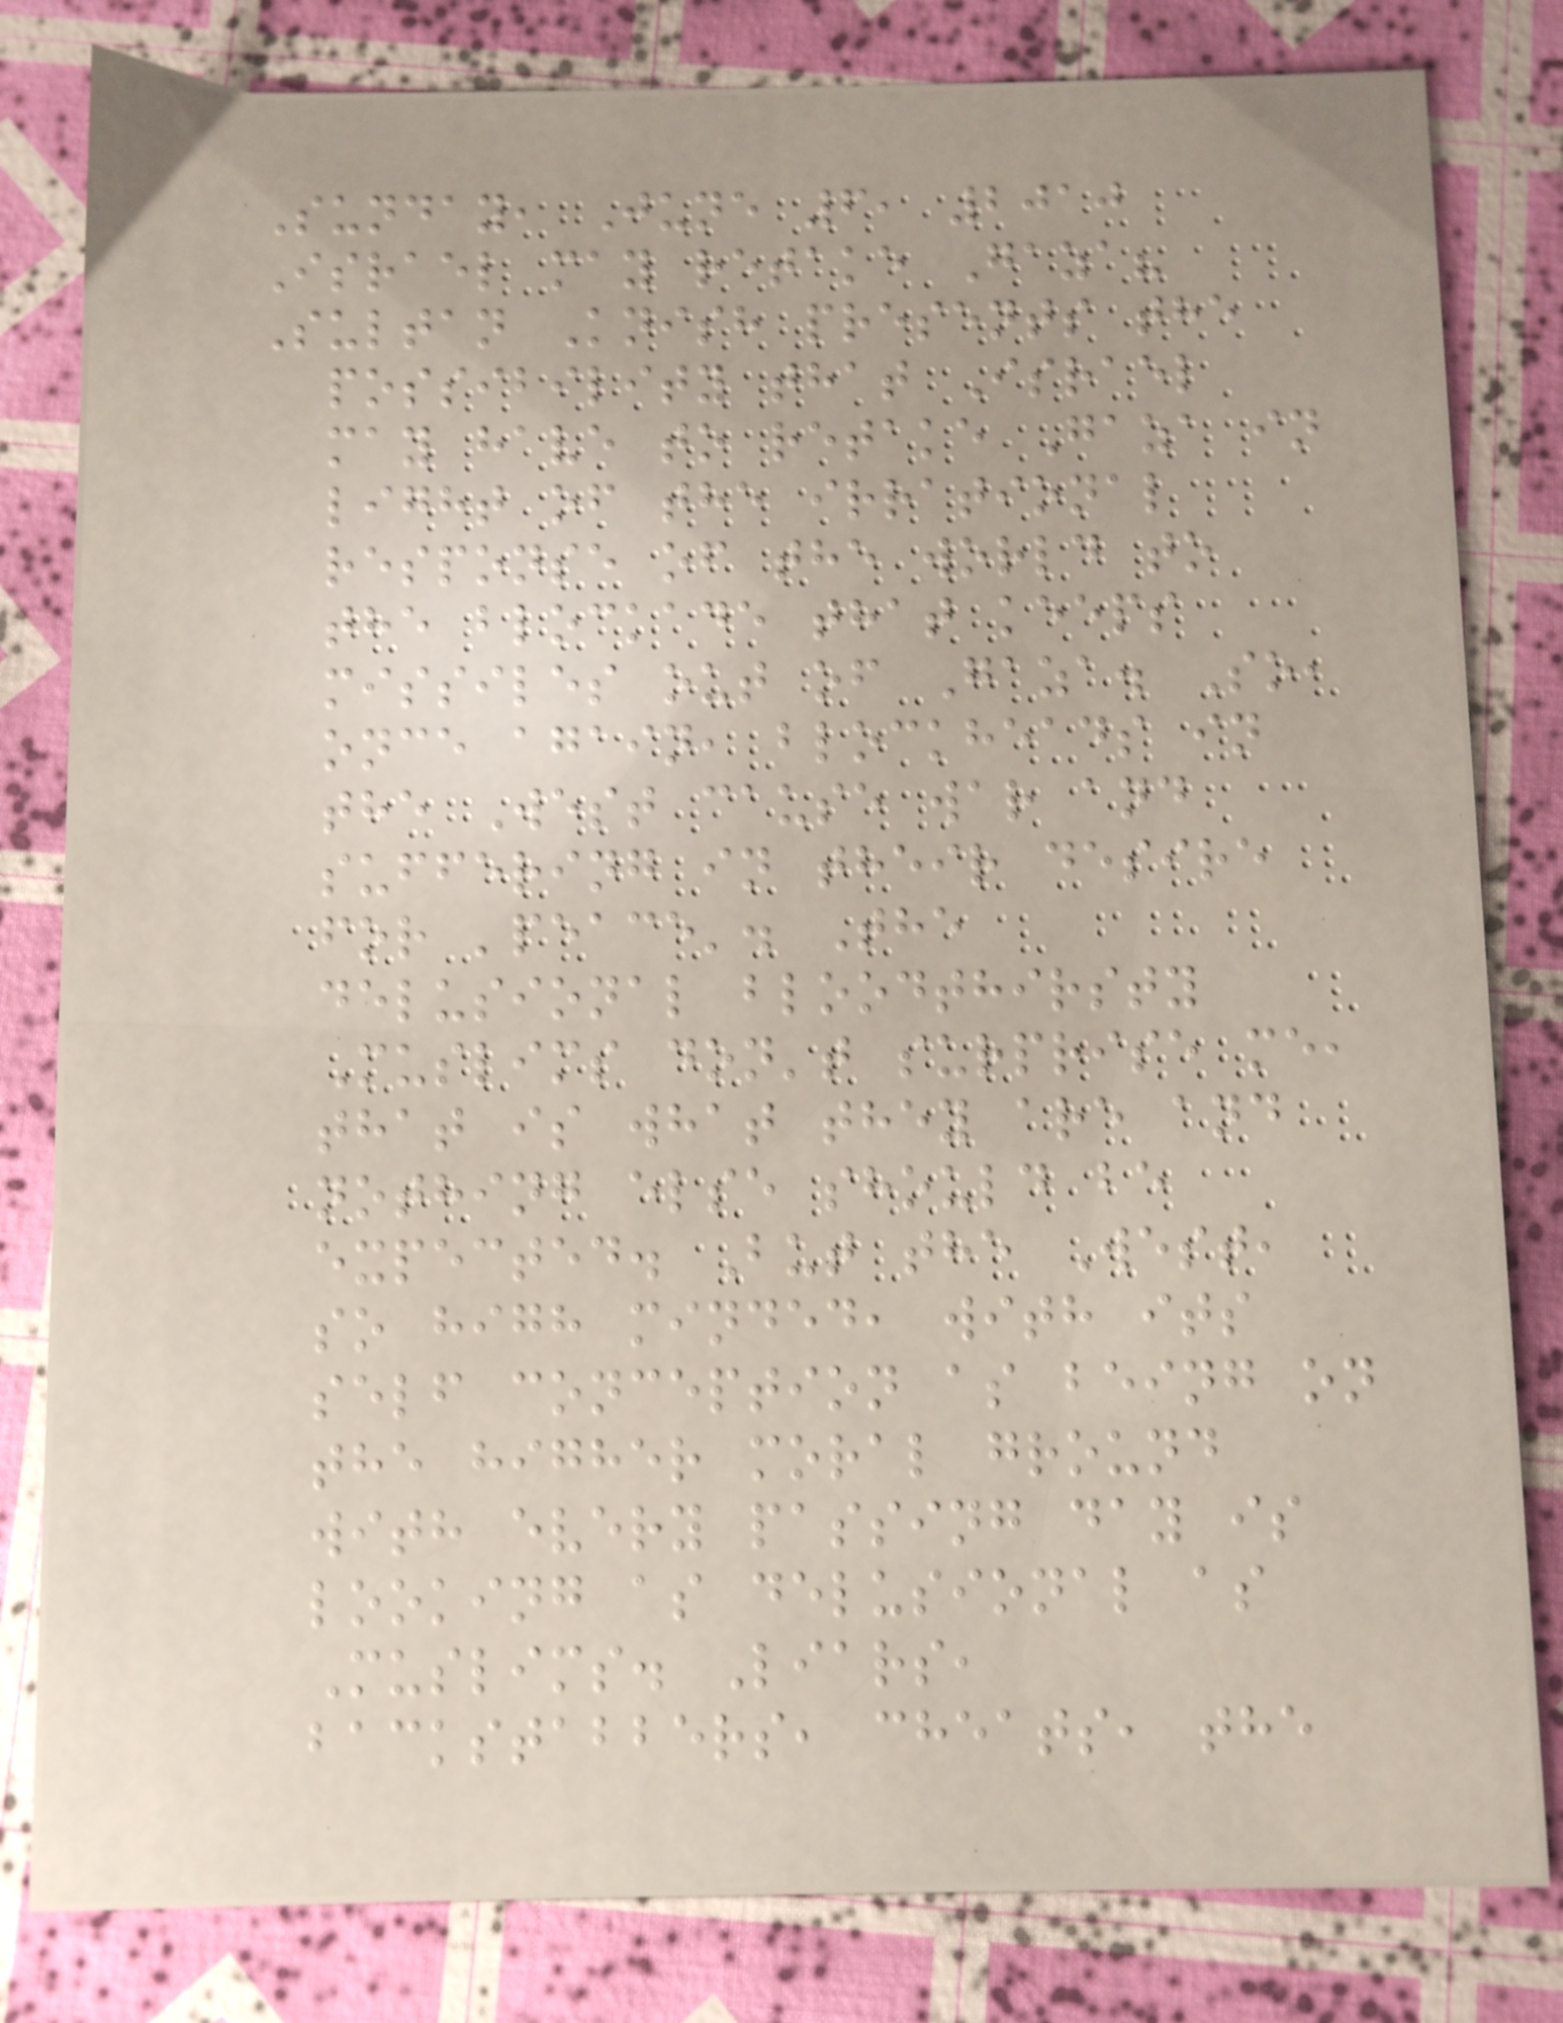Sunday, June 6, 2010
Israel may retake Gaza?
Sultan Knish presents the
possibility that Israel
may have to retake Gaza in
light of the irrational
response of the world to
the blockade that keeps
missiles out of Gaza. So,
once again, blockheads in
the West cause war and
suffering in their desire
for 'peace'. The
delusional bloodthirsty
Muslims don't surprise me,
that is what they are and
nothing else should be
expected. But the West,
so high minded, with its
self conception as being on
the higher moral ground
with every passing day is
looking as delusional as
Muslims. Liars,
backstabbers, cheats, the
